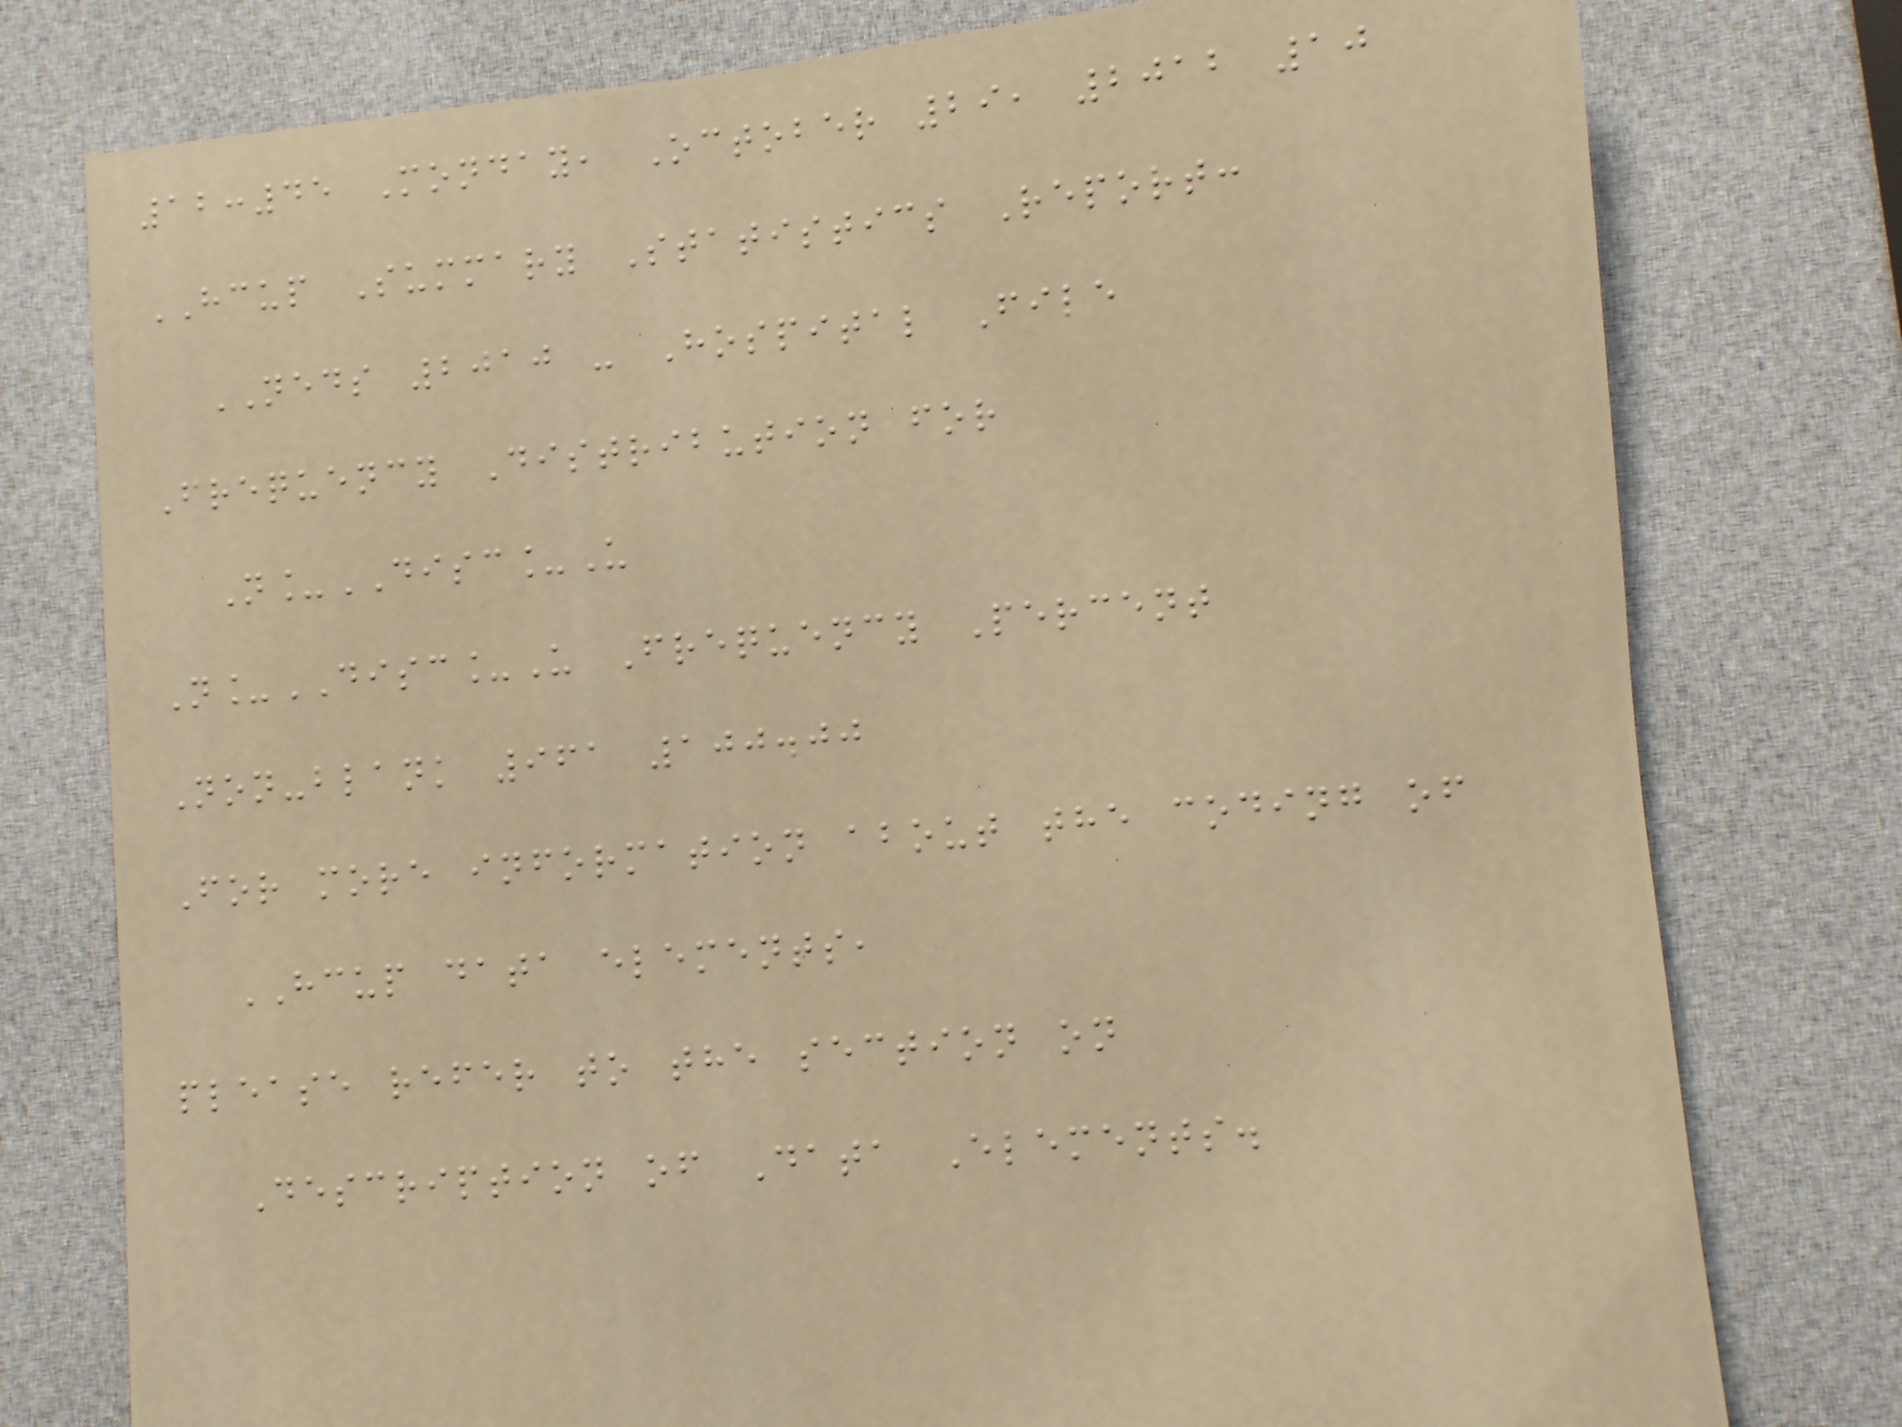12:45 Monday, October 29, 2012 10
HCUP Summary Statistics Report:
NEDS 2010 - Hospital File
Frequency Distribution for
N_DISC_U
N_DISC_U Frequency Percent
Non-blank 961 100.00
For more information about the coding of
HCUP data elements,
please refer to the section on
Description of Data Elements.
